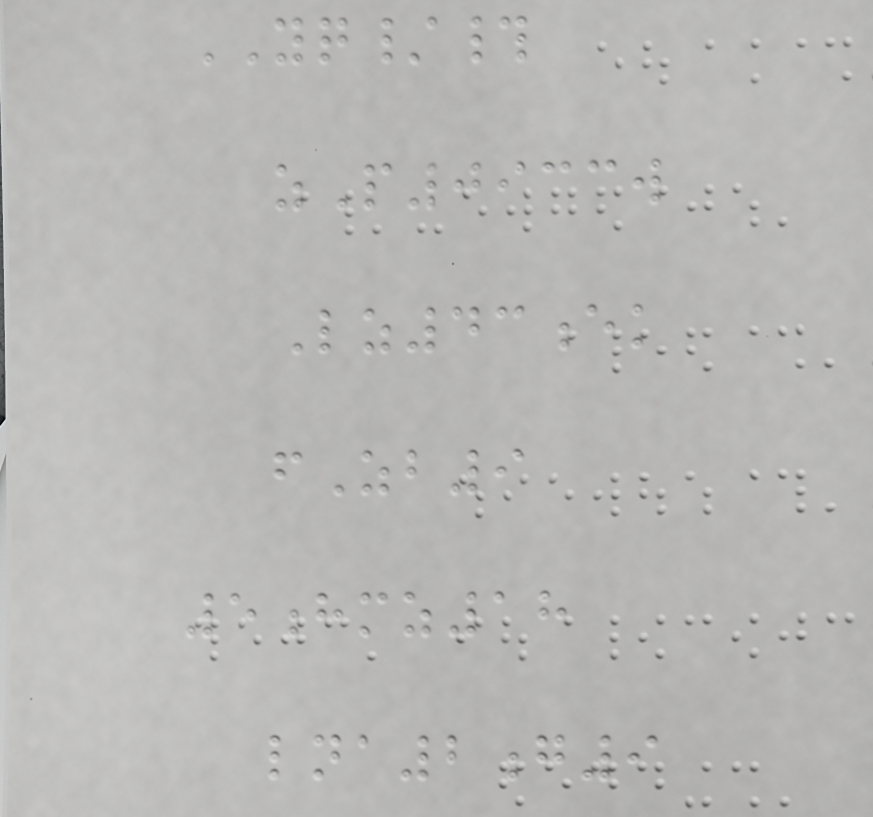YQ/#
zP0933w
Lz43ek
fZb9
5hmz18
lna2g9
